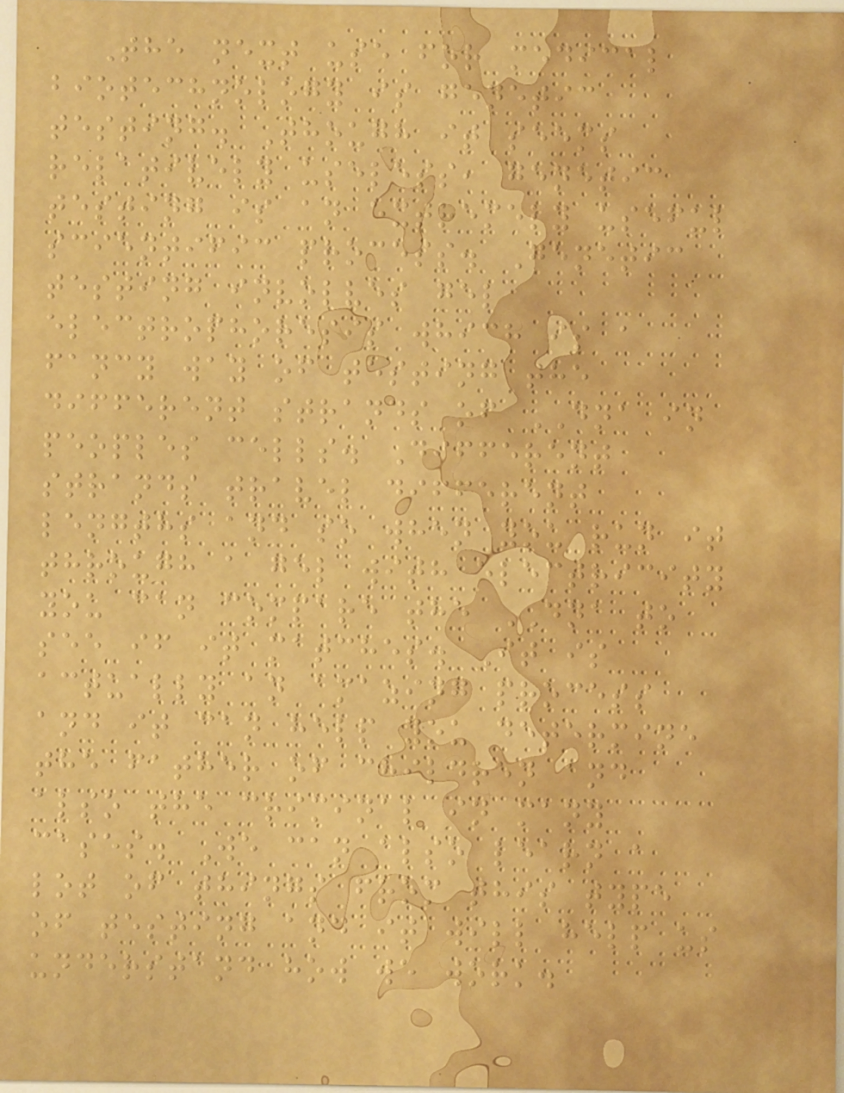The next use for medical
biotechnology is genetic
testing. Though it seems
relatively useless, genetic
testing is an extremely useful
scientific process. Genetic
testing involves gel
electrophoresis which is a
fancy way of testing the
different strands of DNA in
peoples cells. Different
strands travel different
lengths and so when you run it
through a gel with electricity
you can compare the DNA to
see if it matches. It is
actually an amazing process
and it can help you determine
the father of children and
also the criminal in many
cases. We can also learn a
lot of things from this type
of testing and it will help us
understand how we work.
